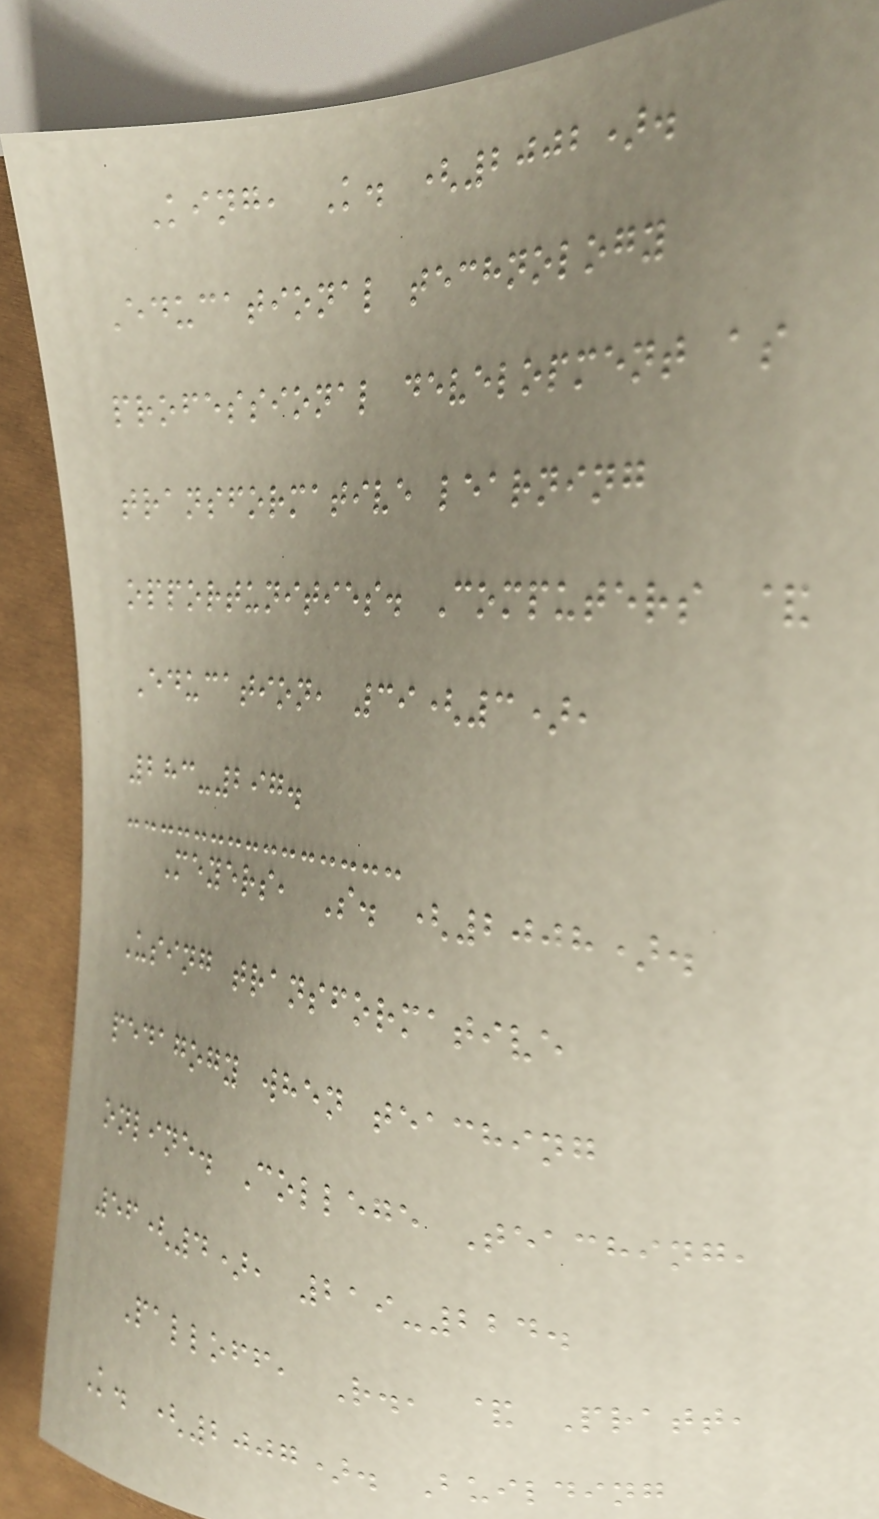King, K. (2002).
Educational technology
professional development as
transformative learning
opportunities. Computers &
Education, 39(3),
283-297.
Meyers, S. (2008).
Using transformative
pedagogy when teaching
online. College Teaching,
56(4), 219-224.
Palloff, R., & Pratt,
K. (2007). Building
